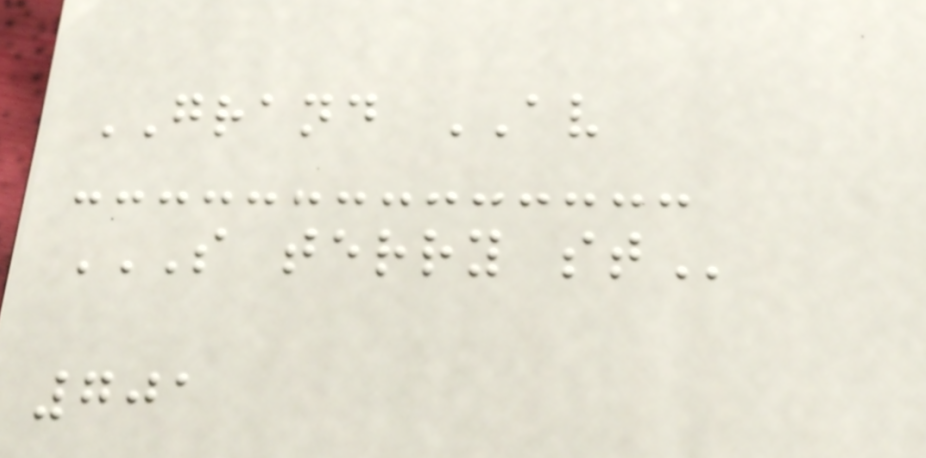GRAND AV
S TERRY ST
701
